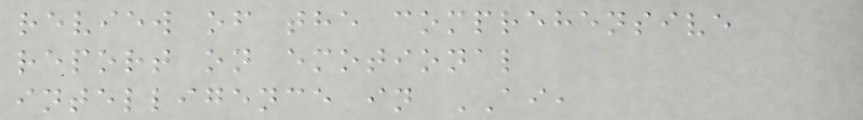review of the comprehensive
report on emotional
intelligence in AI,
